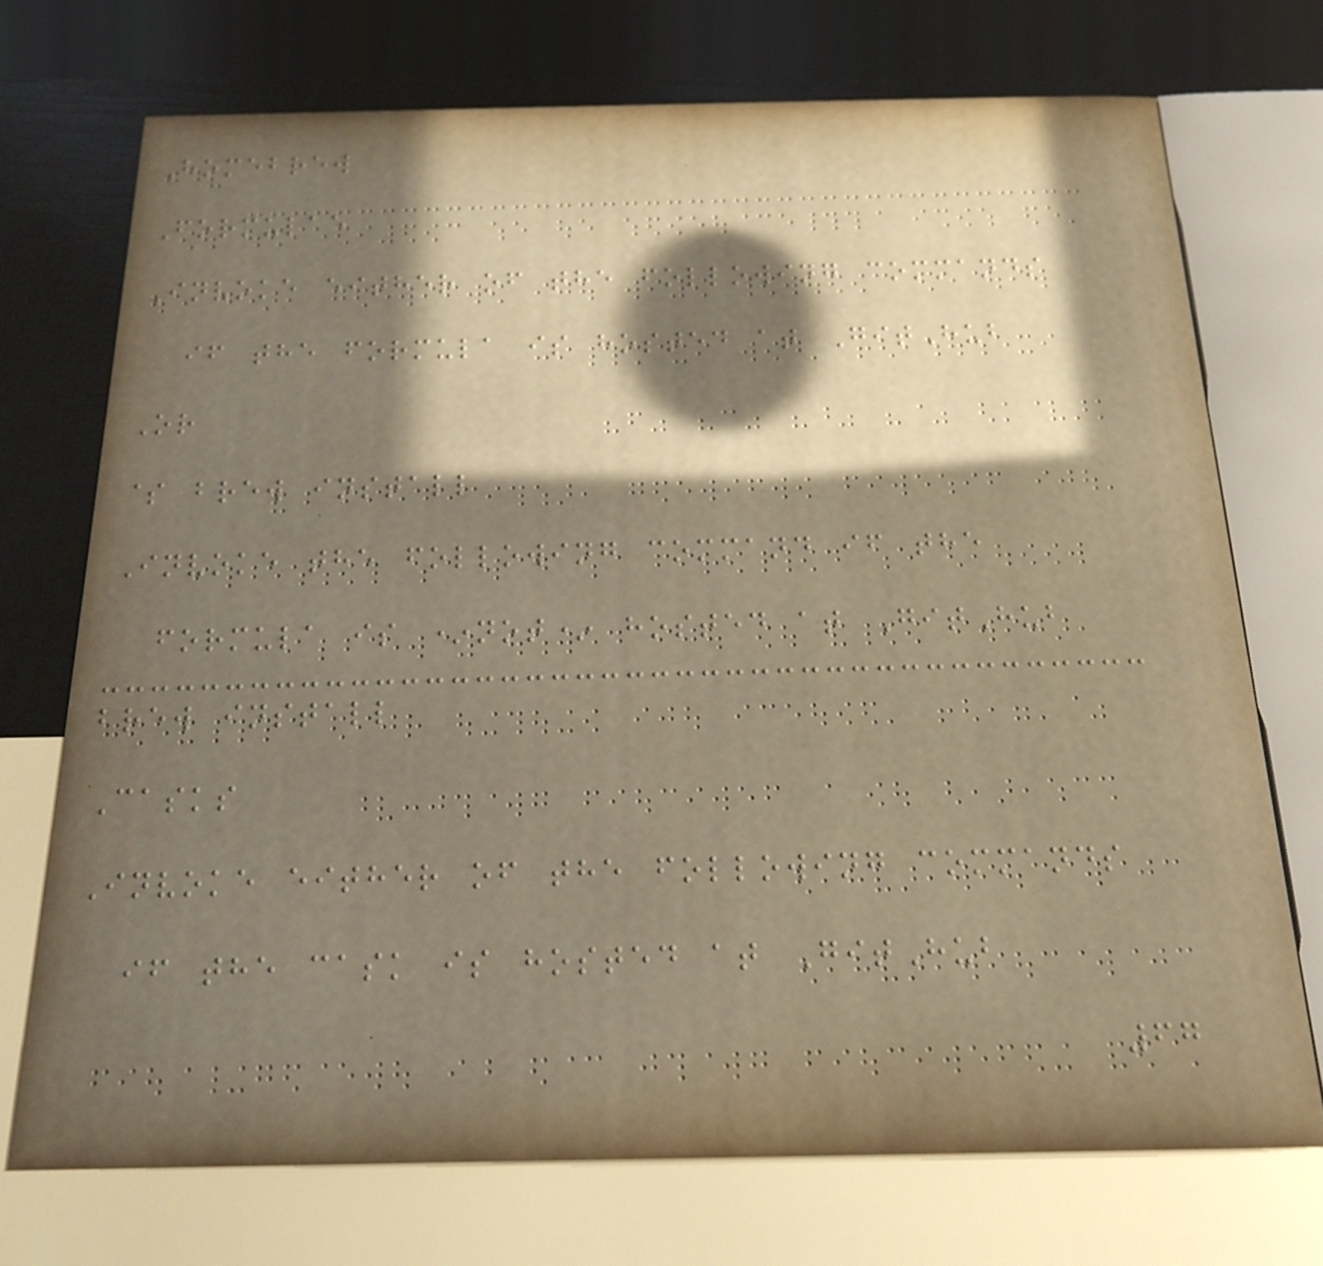Homebrew
Formulae
Invoke either of the following commands
if the formula is hosted at GitHub
Or
$ brew install
Invoke the following command if the
formula is *not* hosted at GitHub
brew install
Casks
Invoke either of the following commands
if the cask is hosted at GitHub
67
